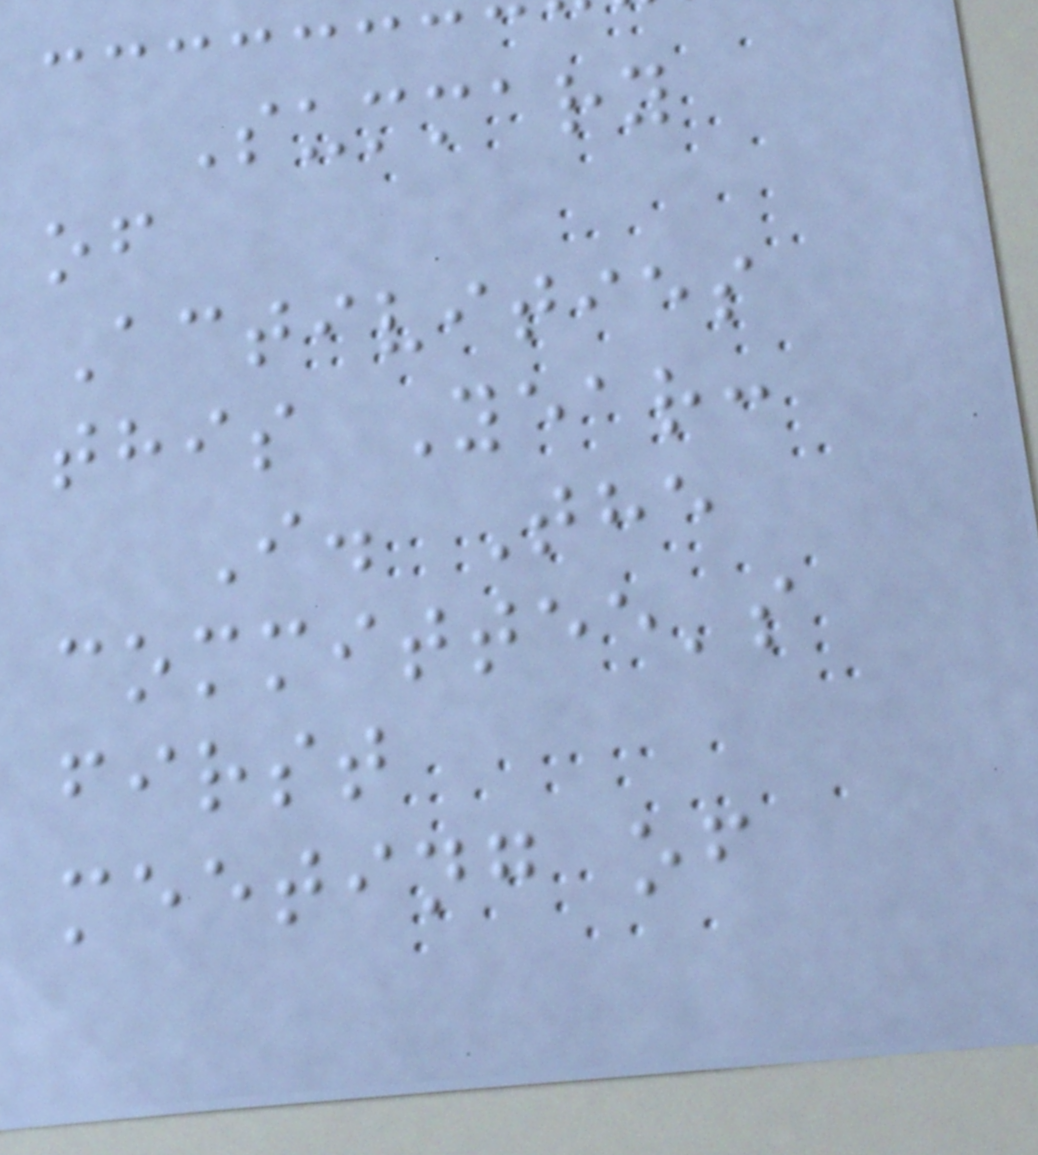Summary
of
Activities
this Year:
I. The
committee's
first
meeting of
